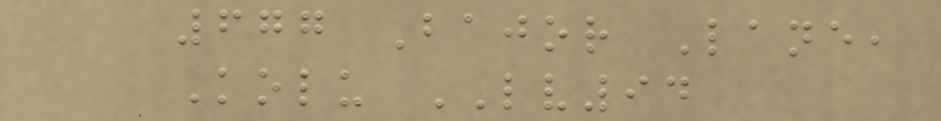677 Bajor Lane,
Kolu LV94
